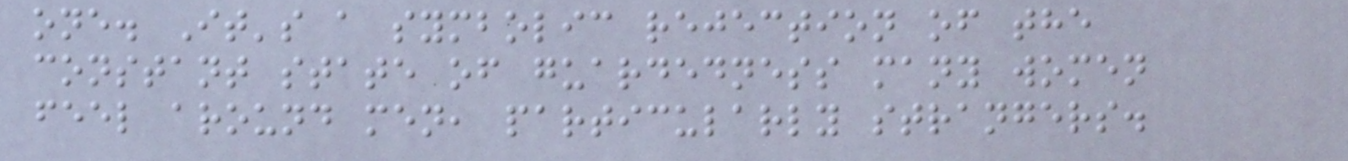one. It's a symbolic rejection of the
constant state of guardedness many women
feel around men, particularly strangers.
